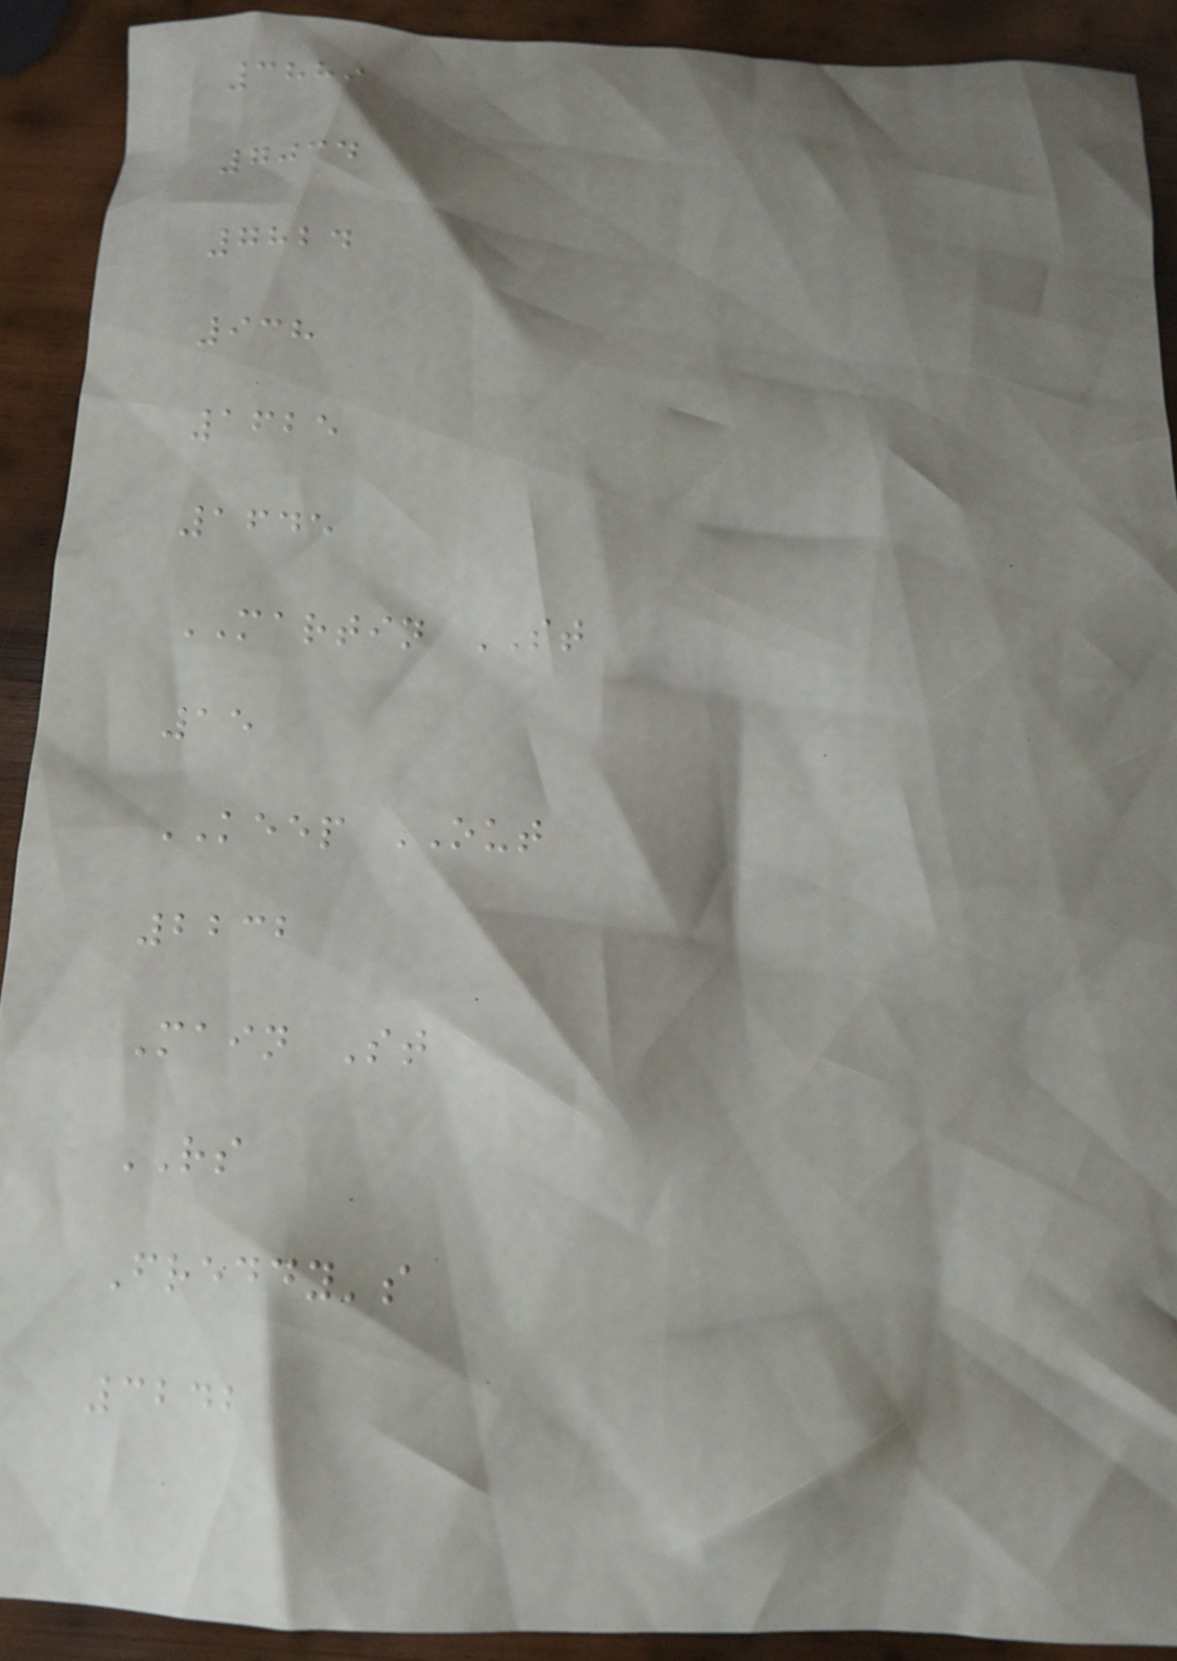3889
7034
7824
938
1625
1645
MARTIN ST
15
KEEP OUT
2232
Main St
RS
Freddy's
3242
